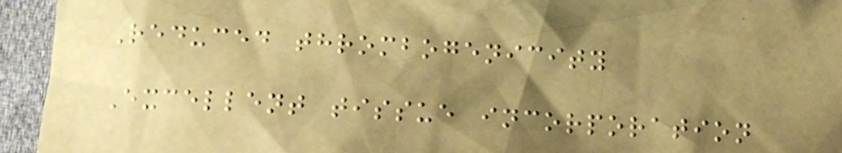Reduced thrombogenicity
Excellent tissue incorporation
